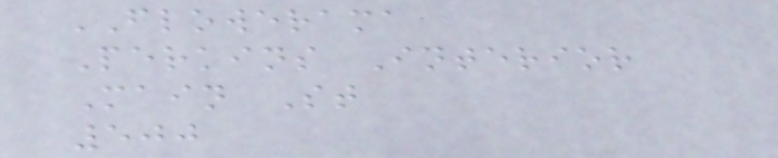FLOWERAMA
Perkins Interior
Main St
500
